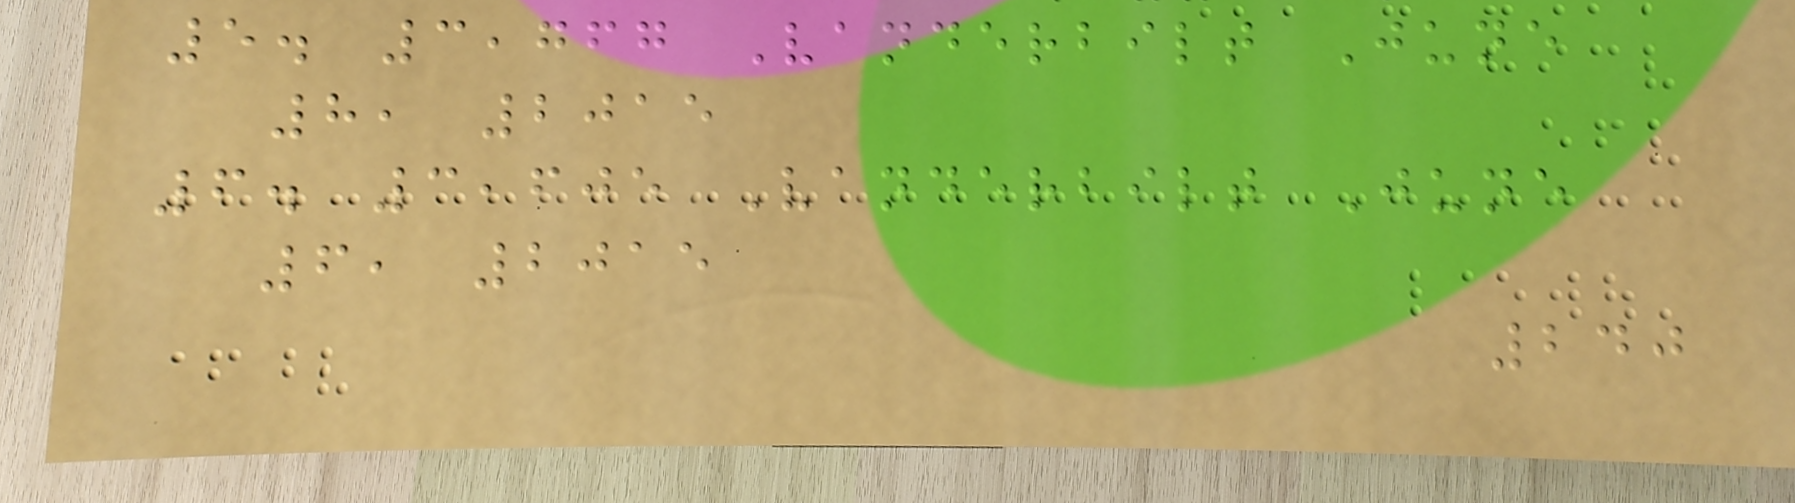5. 3,767 Vanderbilt June
8, 2015
6. 3,605 Vanderbilt June
6, 2015
240
